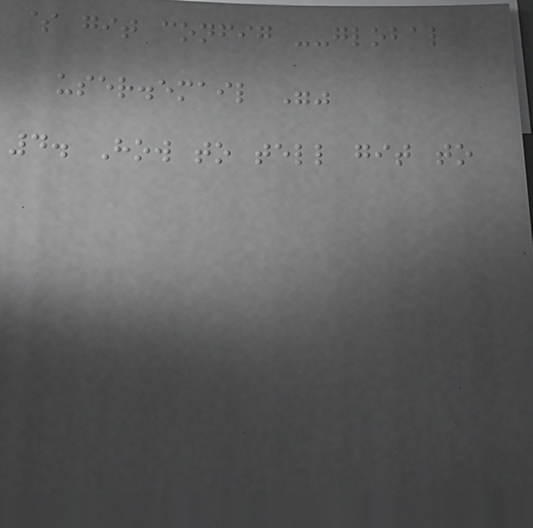$ git config --global
user.email ""
4. How to tell git to
